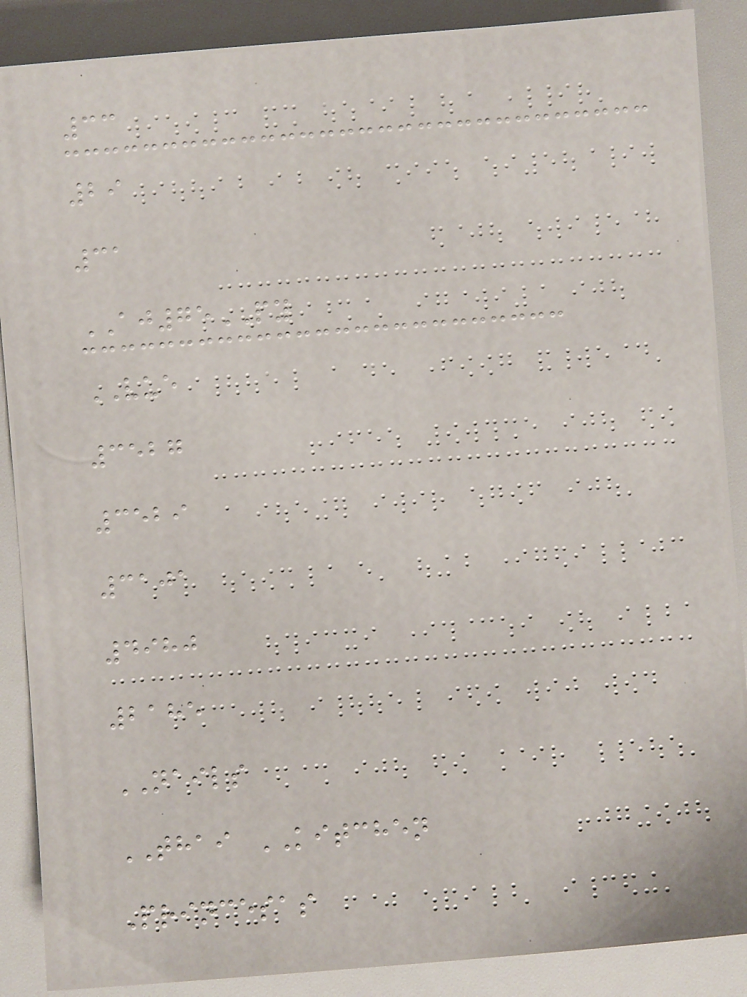33
29
31
AJ75PY
VUE
3527
3529
3101
4980
2185
NAILS
THAI KITCHEN
Princesas
